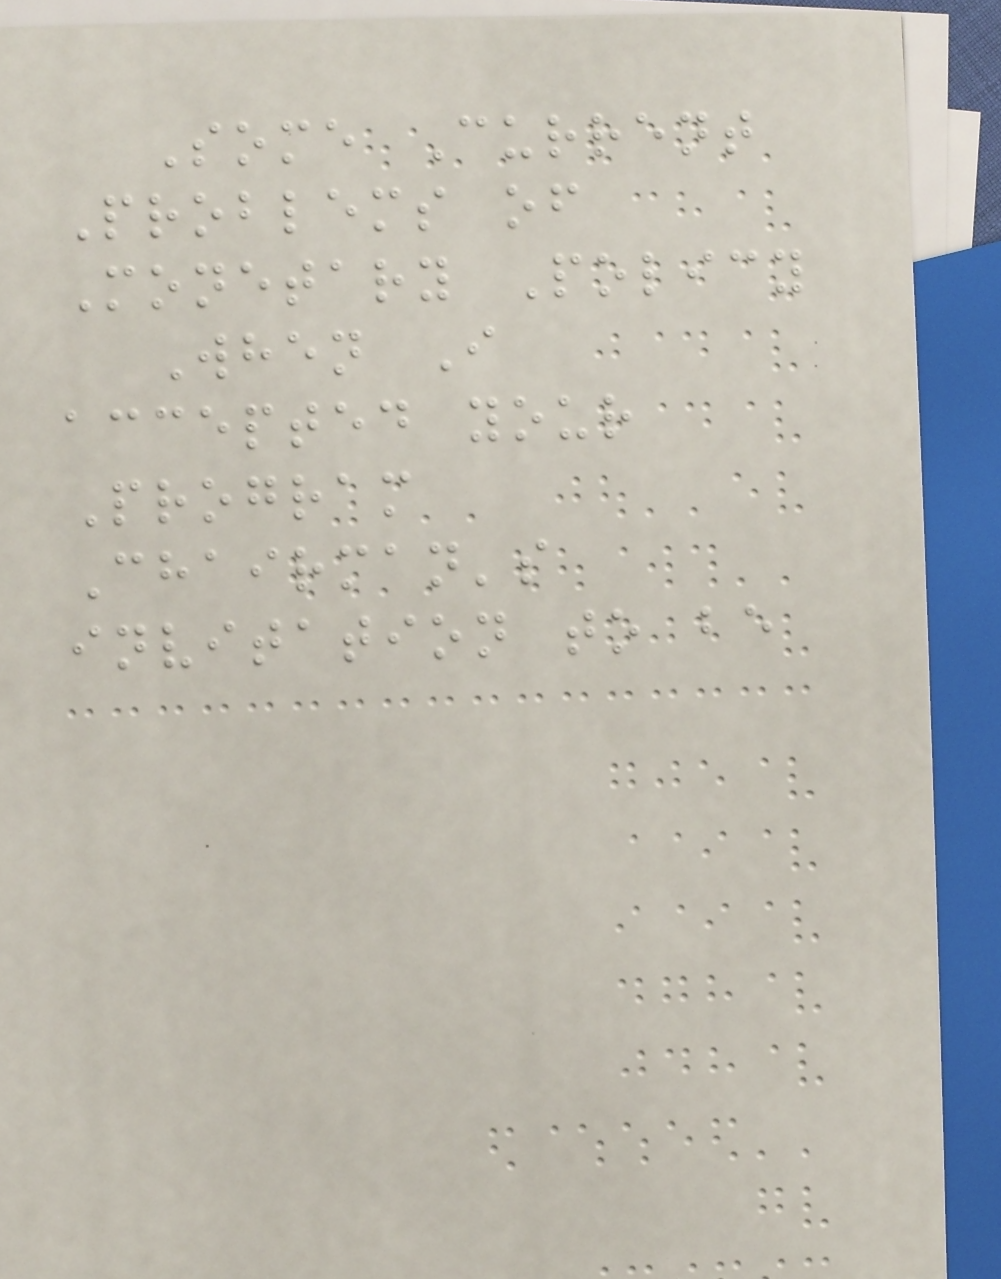Some Current
Problems of
Monetary Policy
When I
accepted your
Program
Chairman's
invitation to be
